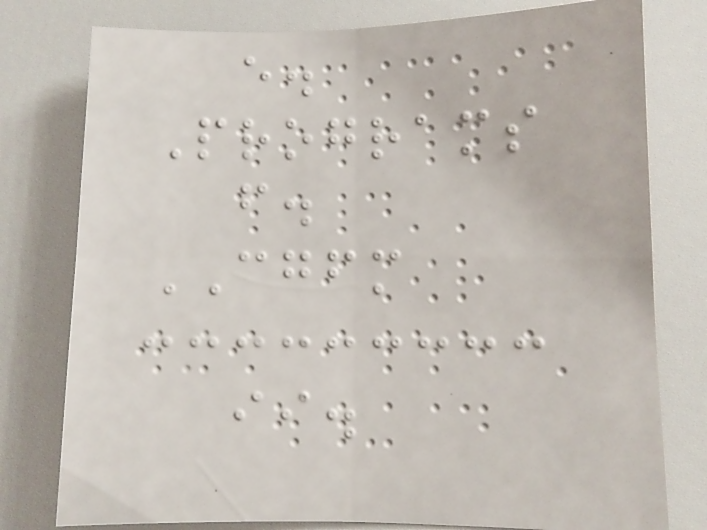e.
Programs
f.
CGFM
ii.
